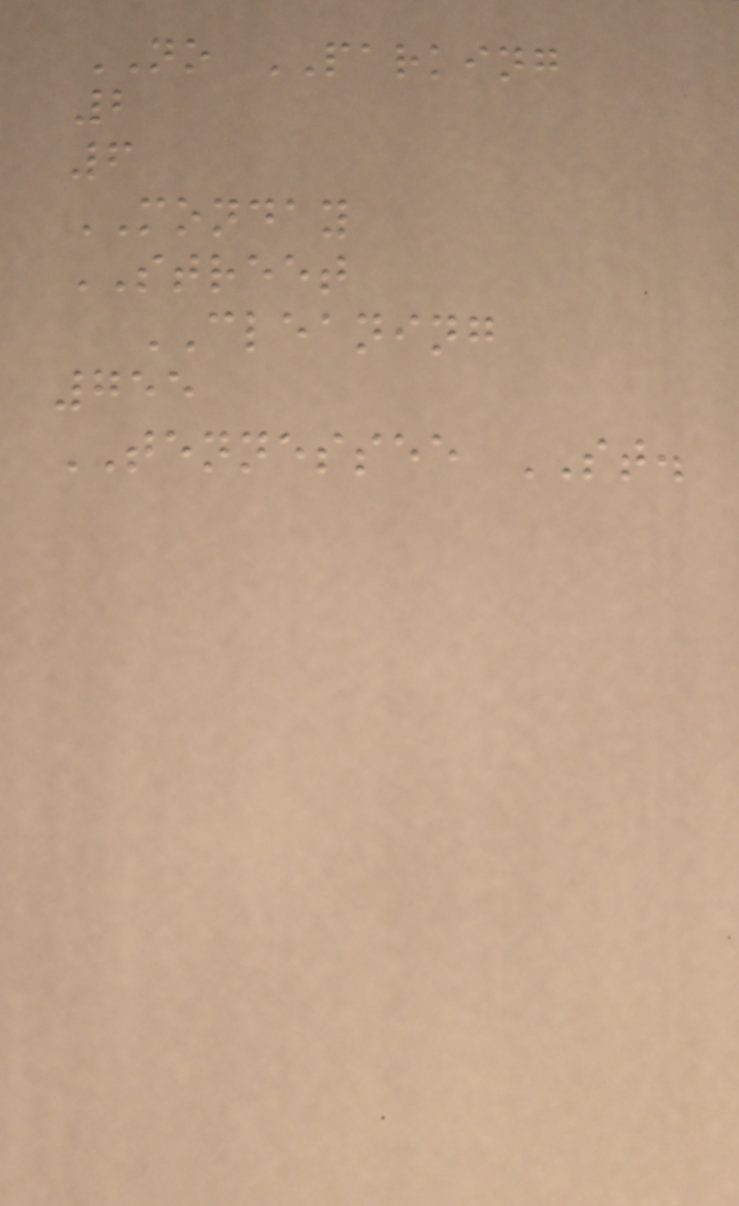NO PARKING
2
6
MONDAY
STREET
CLEANING
755
TENNESSEE ST.
